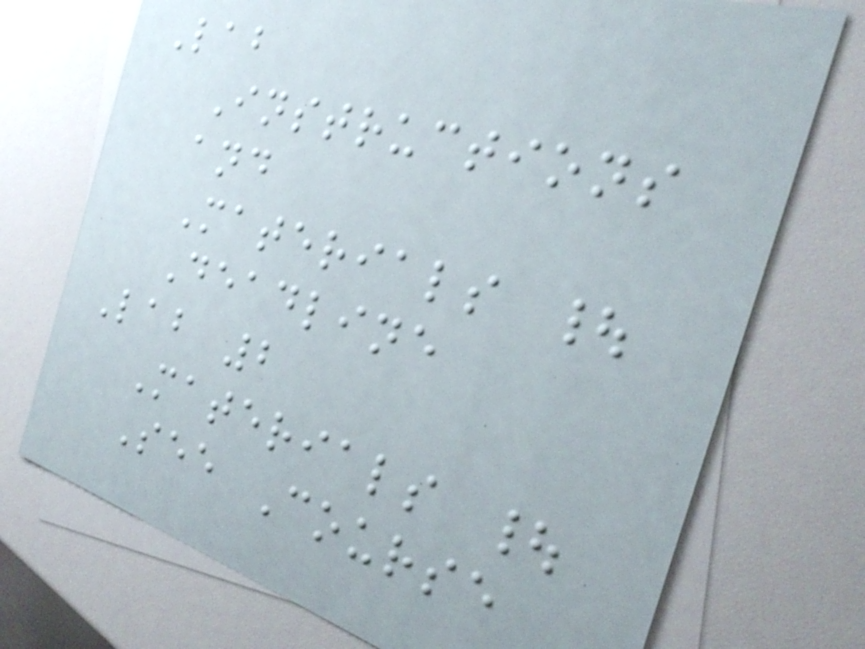Lab
Instructions
and
Materials |
Deadline
Lab 2
Materials |
See Course
